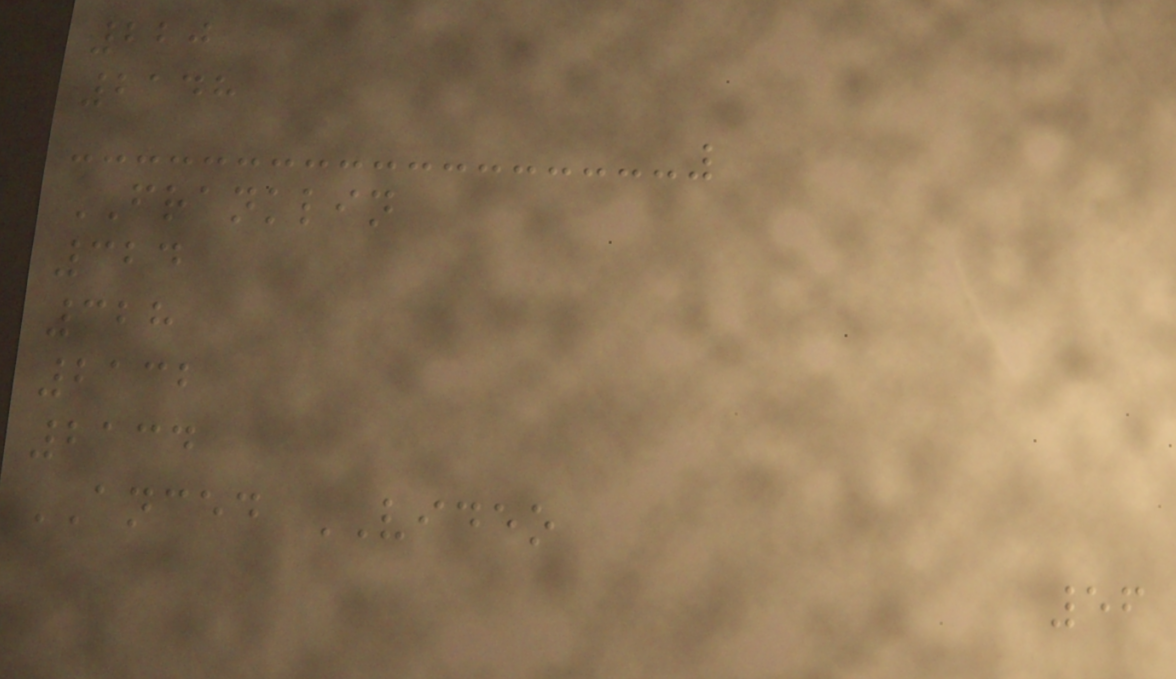220
2148
FRANKLIN
324
328
2132
2134
ANCED VIDEO
56
